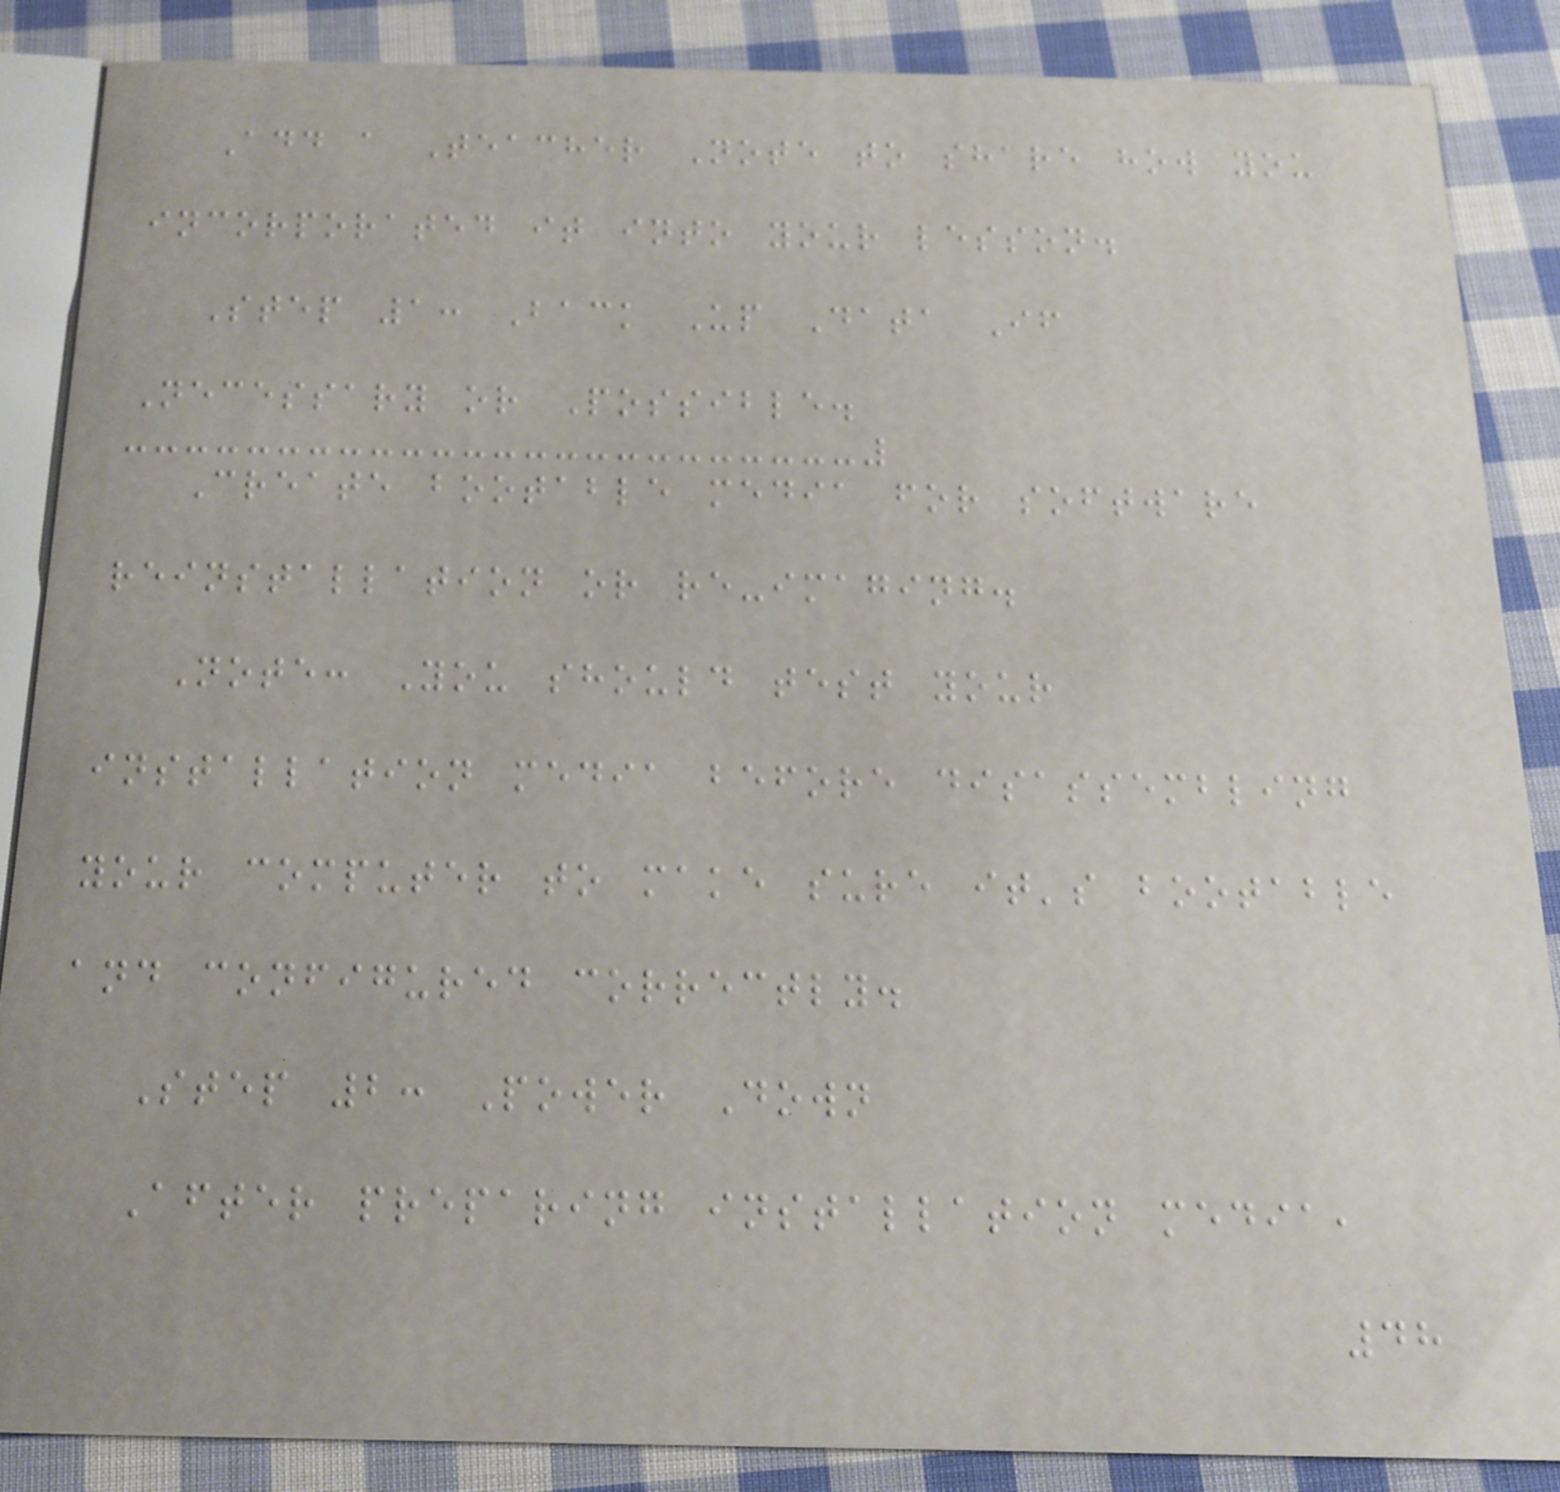Add a Teacher Note to share how you
incorporated it into your lesson.
Step 1: Back Up Data If
Necessary or Possible.
Create bootable media for software
reinstallation or re-imaging.
Note: You should test your
installation media before disassembling
your computer to make sure it's bootable
and configured correctly.
Step 2: Power Down
After preparing installation media,
48
